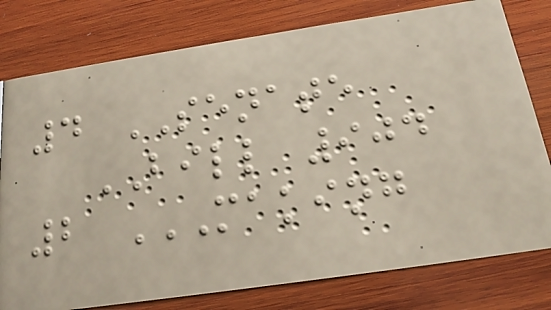4 SENATE
BILL 904
2 MAKING
